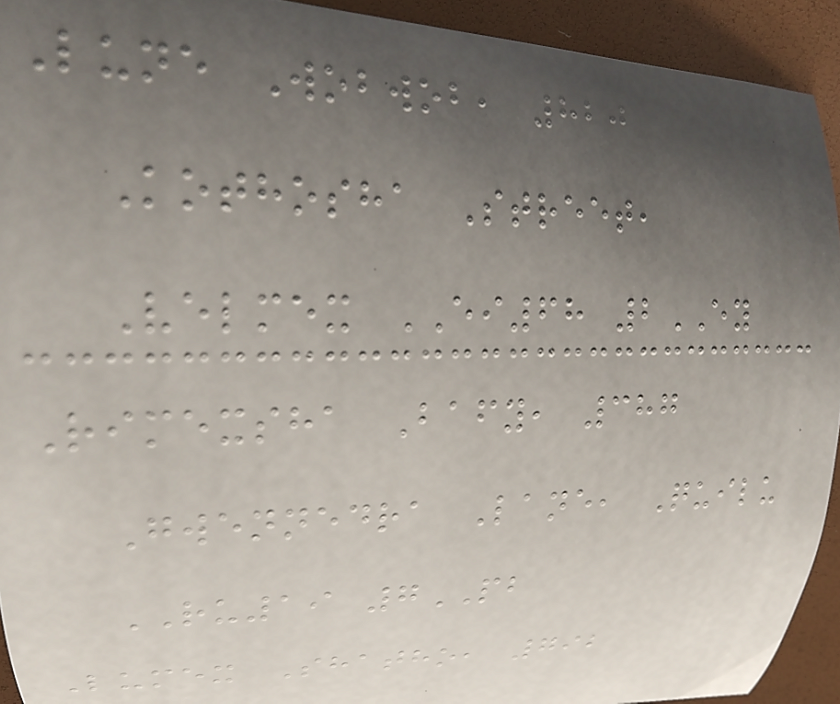Lune Wobwob, 820
Kothosha Street,
Velmex EI68 2EY
Rimexsha Bafy, 387
Gwennedra Lane, Quilu
RU19 7PB
Lumex Shatho, 792
